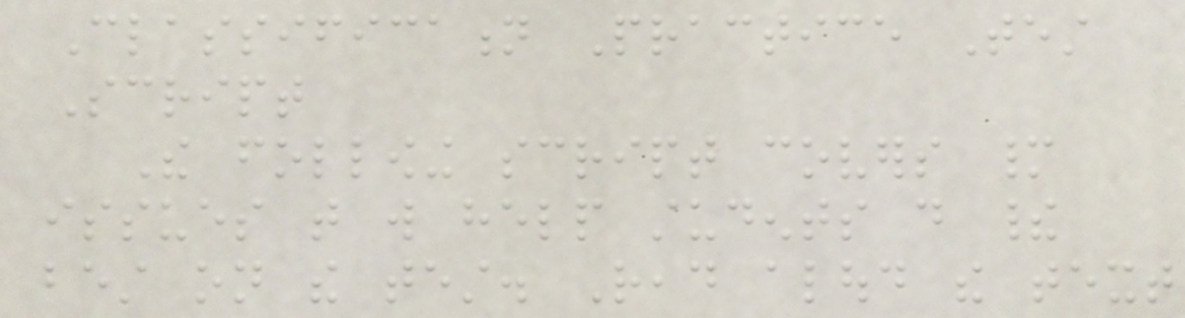Classification Practice Test
Script
The following script covers many
issues that will help students do their
best on the test. Read aloud the text
